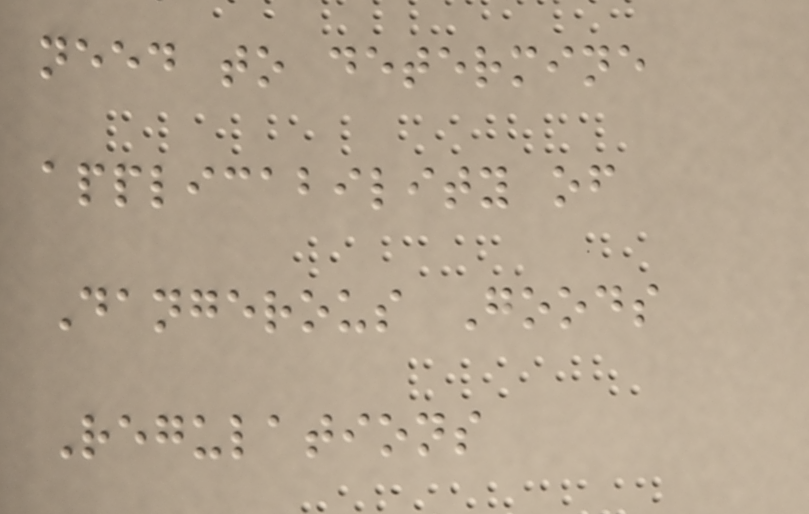need to determine
applicability of
Dangerous Goods
Regulations
